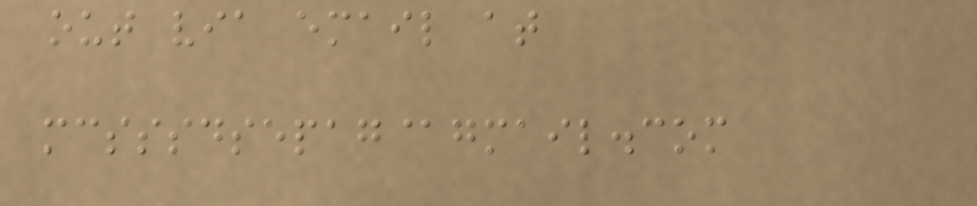out via email at
mcsssdsepag@gmail.com
